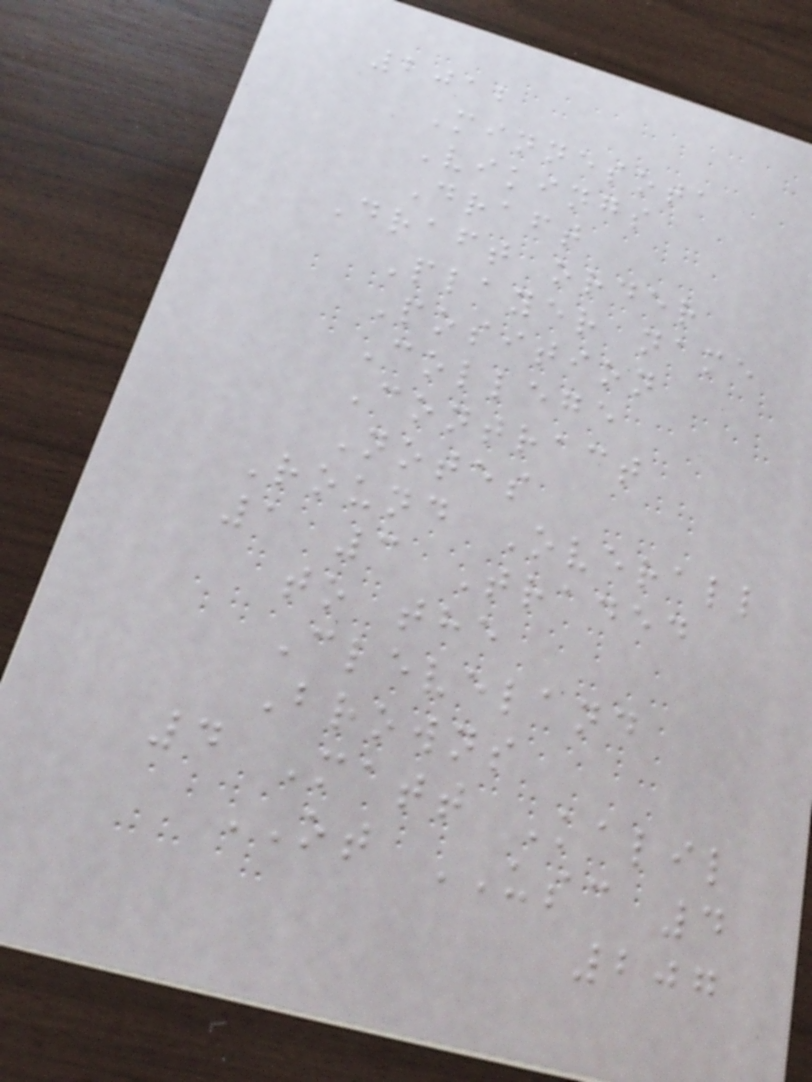2012
Minnesota
Vikings
Draft
Draft order
Player name
Position
College
Contract
Notes
Round Overall
1 3 Traded
to the
Cleveland
Browns
4 Matt Kalil
OT USC 4
207
